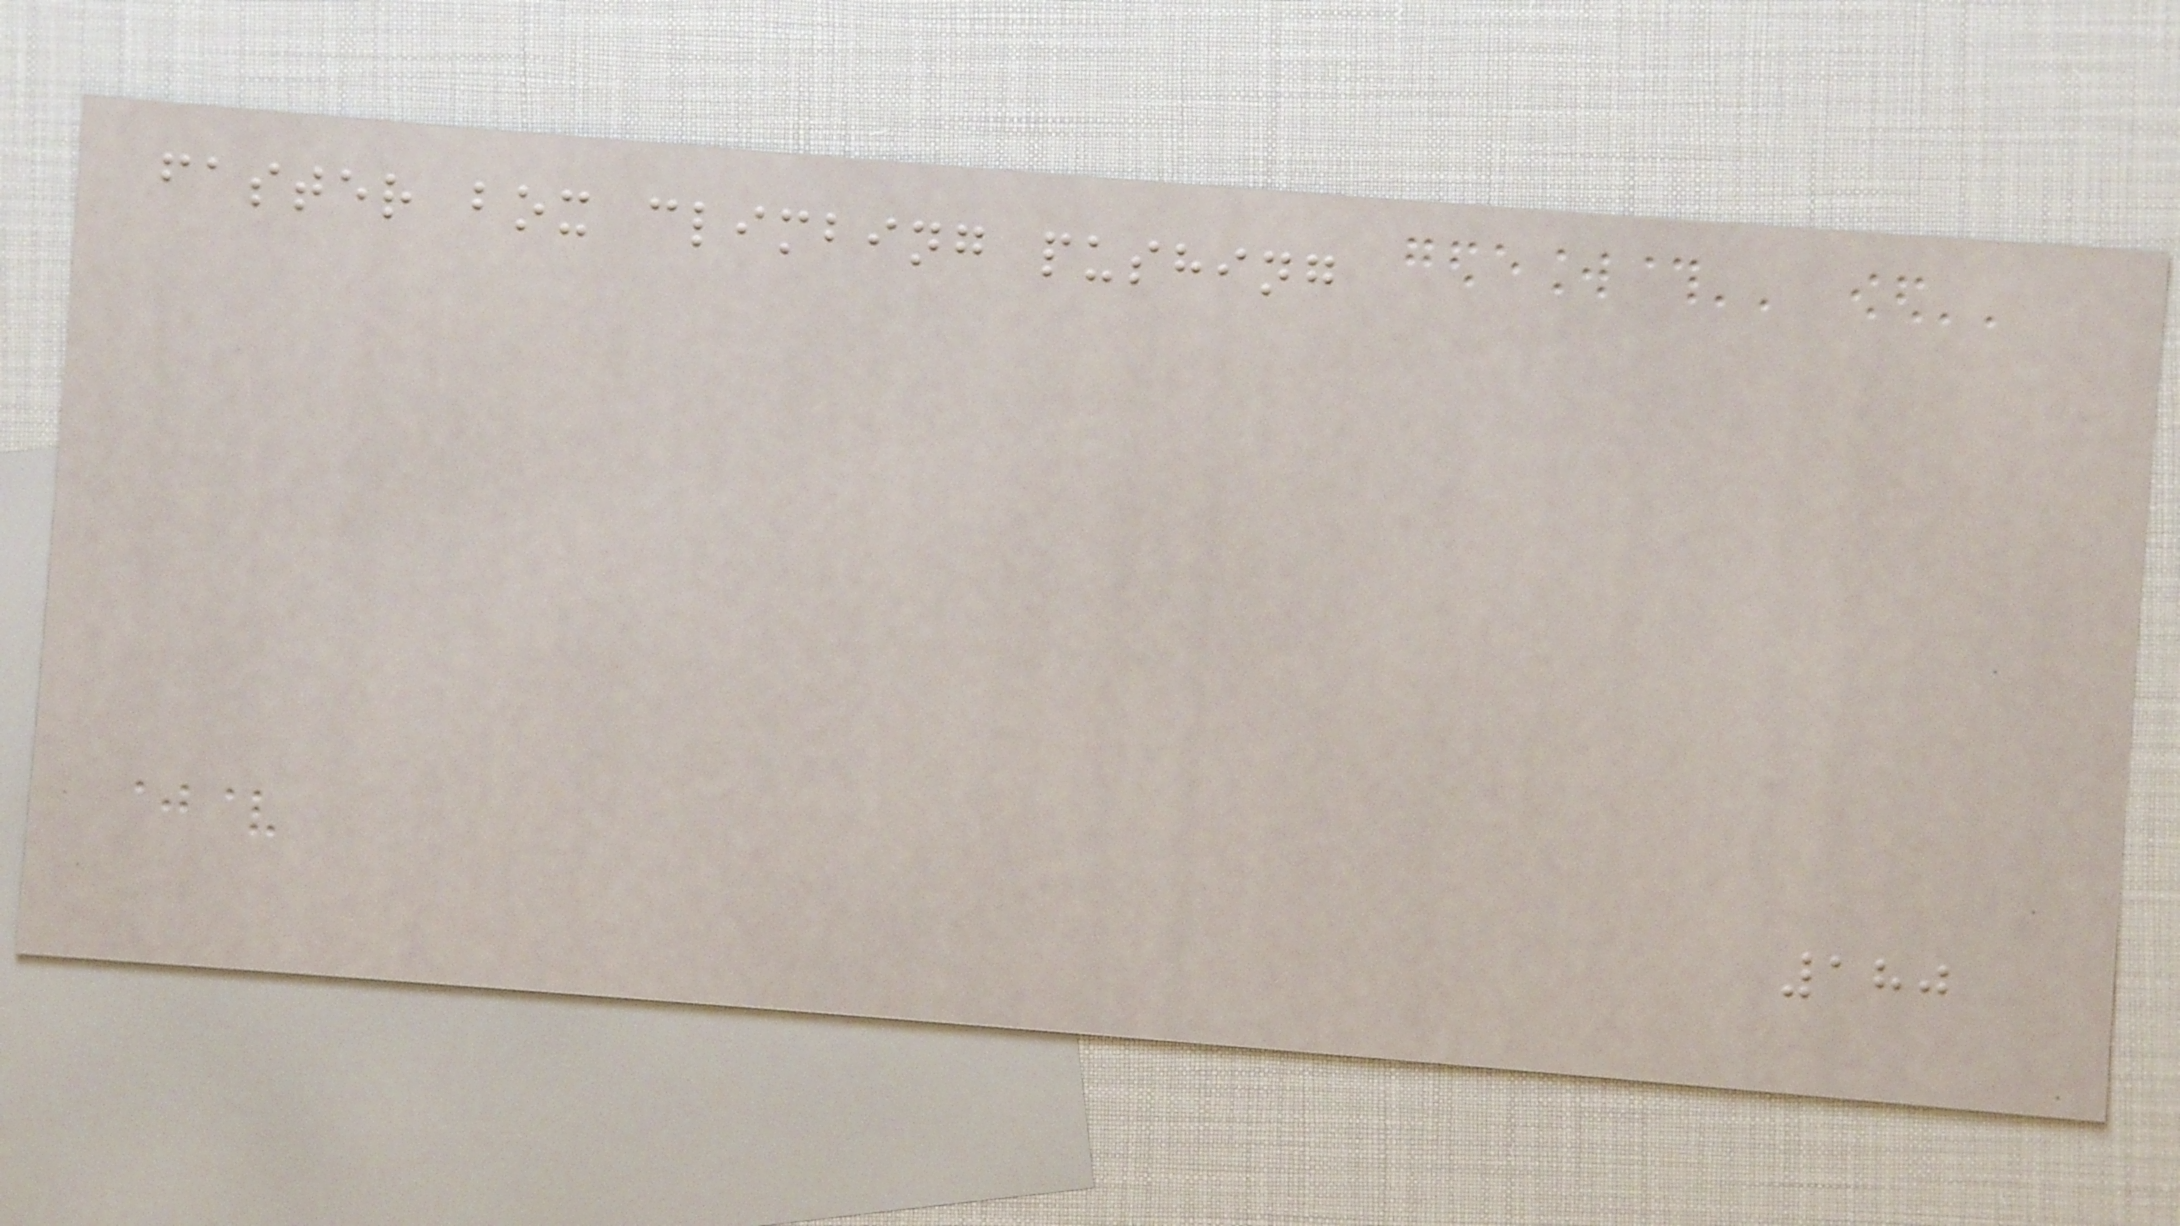faster box climbing pushing
180
